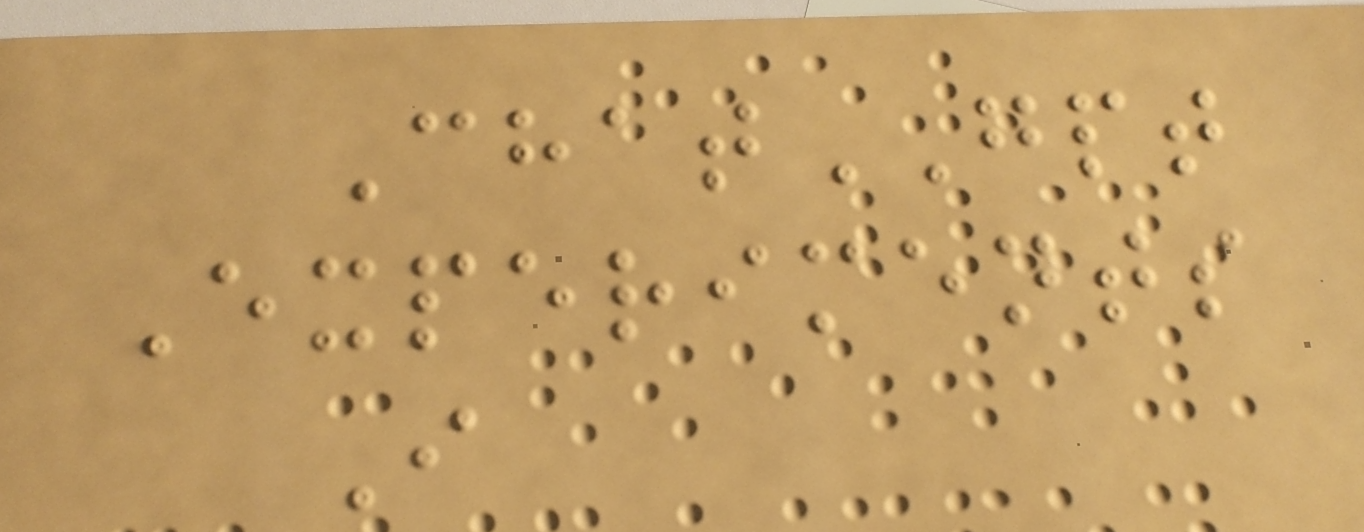ChatGPT
Experiments
I
